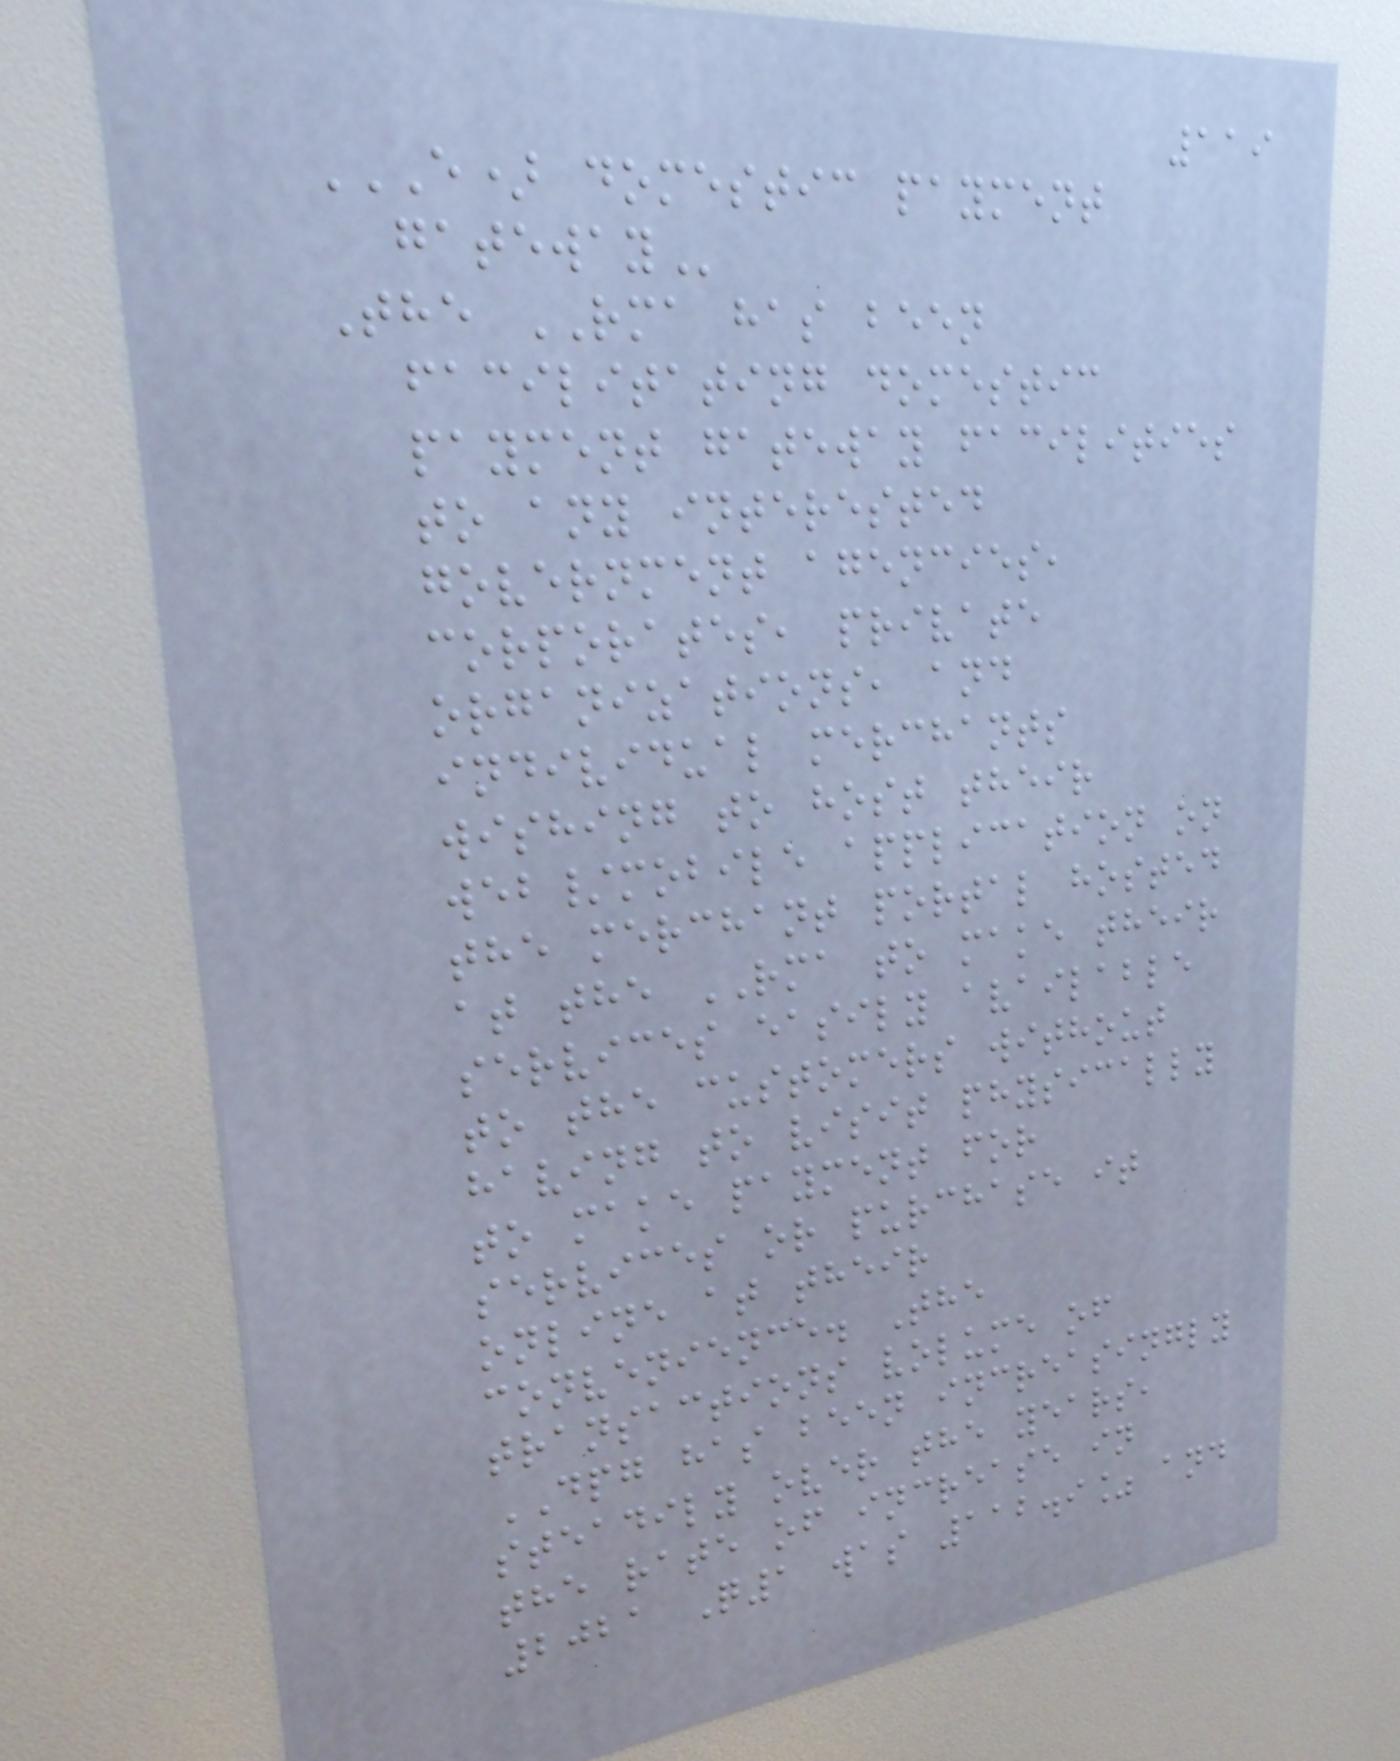119
E) DOMESTIC PAYMENT
GATEWAY
The RMA has been
facilitating domestic
payment gateway facilities
to any interested
government agencies,
corporates, private
organizations, and
individual merchants
wishing to host their
web/mobile application on
the merchant portal hosted
at the RMA to make their
services easily available
to the customers without
having to visit physically
to make payment for
services or purchase it
online at their
convenience. The
transactions volume of
DPG has been increasingly
steadily over the years,
the rate of increase in
2021 Q1 was 112.9% and
